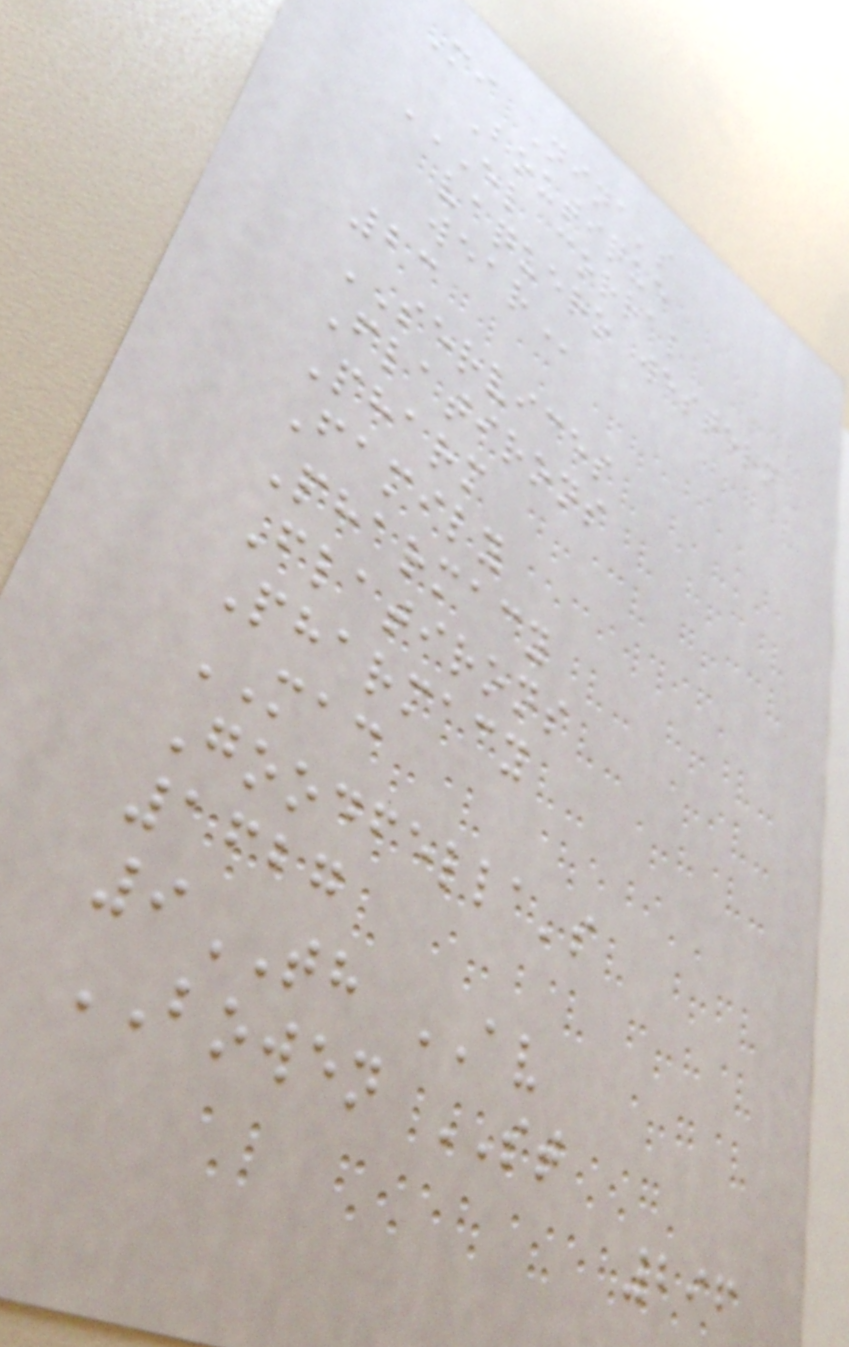Mi Nina's
Boutique
EL CORRAL
VAQUERO WESTERN
WEAR
23
SERVICES
Flatirons
Pharm
Family
Pharmacy
Flatirons
Pharmacy
MAC
Goodfella's
1627
9TH AV
BOWEN ST
296
